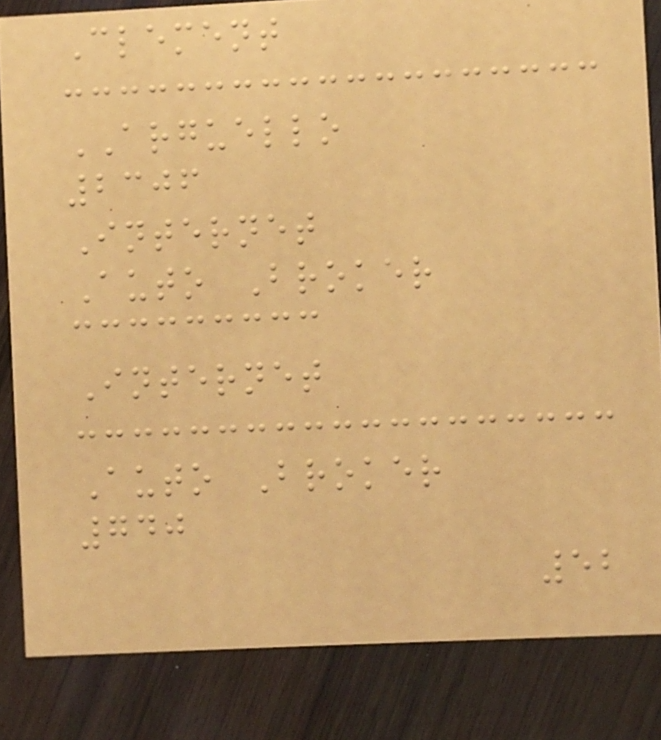Clement
ARGUELLO
2306
Internet
Auto Broker
Internet
Auto Broker
740
52
